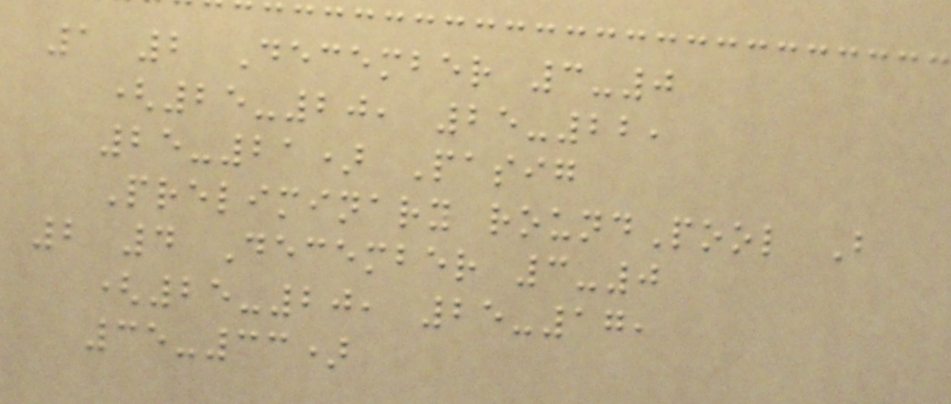1 2 December 3-0
(25-20, 25-22,
25-21) Pasig
Preliminary roundPool B
2 4 December 3-0
(25-20, 25-17,
35-33)
